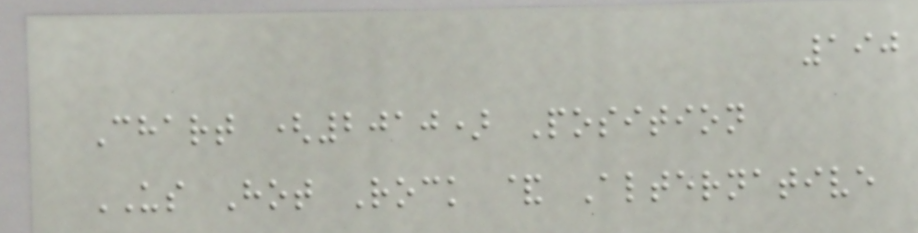190
Chart (2010) Position
US Hot Rock & Alternative
